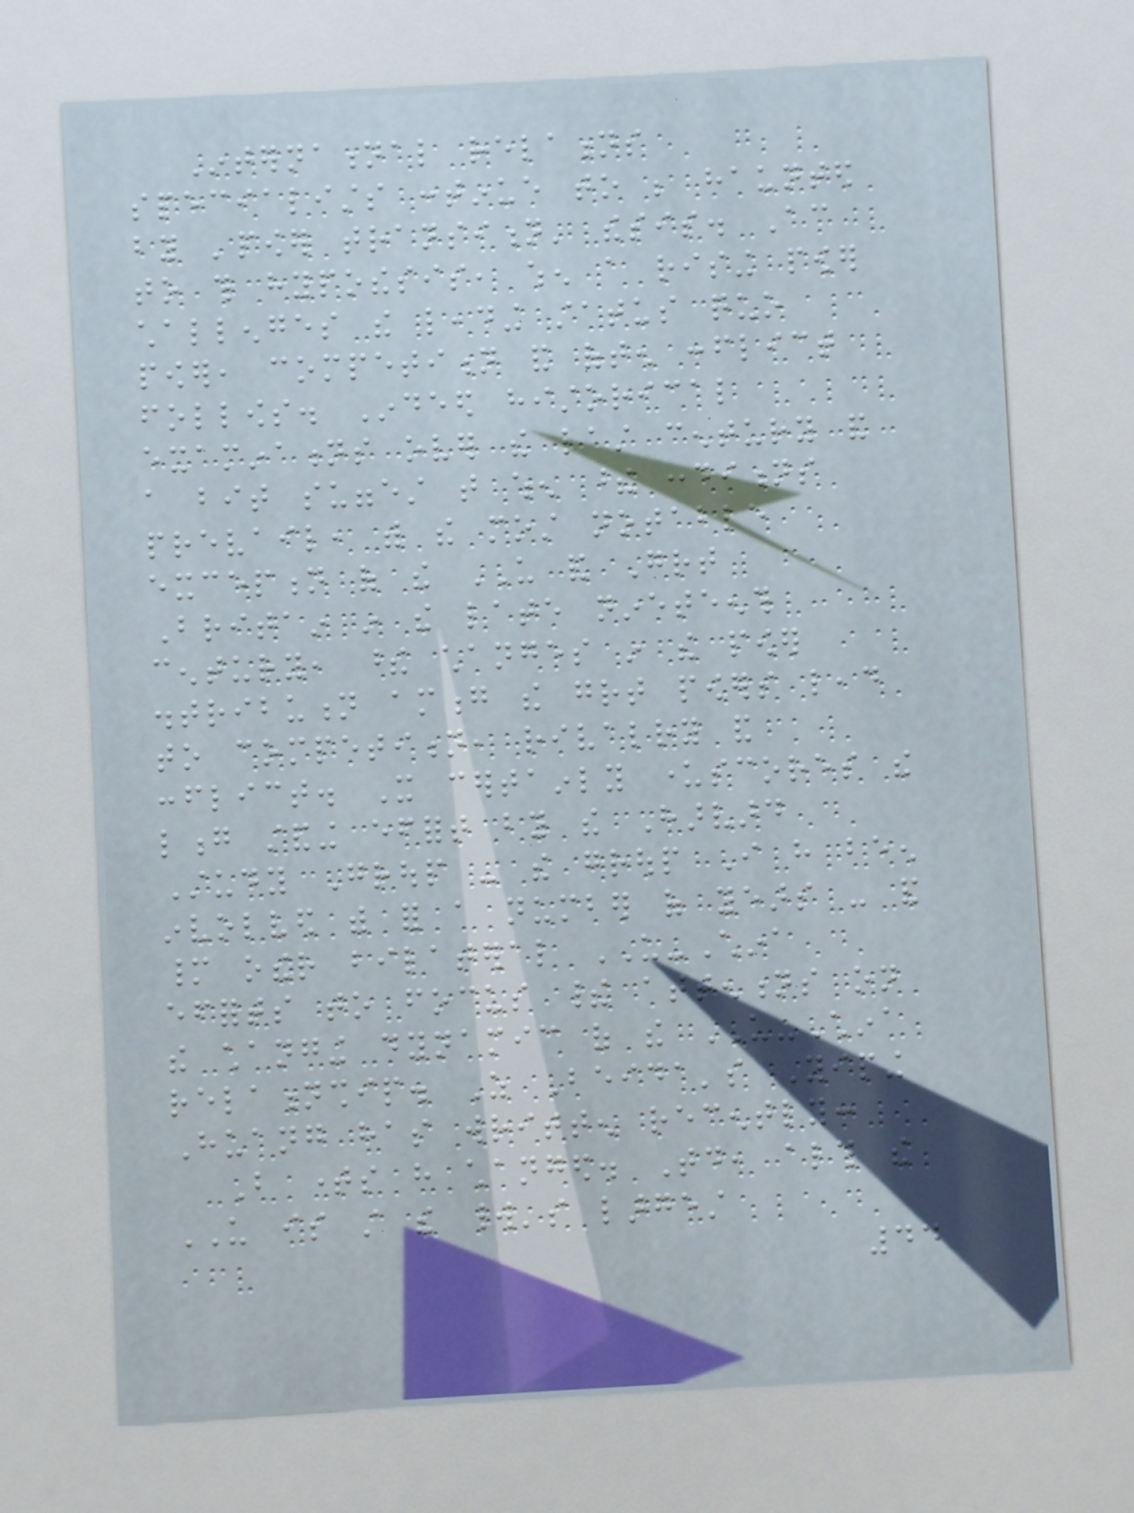International relations
specialists continue to be haunted
by 'power transition' thesis. According
to this hypothesis, when a rising power
challenges the leading status quo
power, competition and often conflict
follows. Indeed historical
examinations over the last century and
a bit suggest that when these conditions
prevail, with the most notable
exception of the US and Great
Britain in the late nineteenth
century, these changes in the power
distribution among the great powers lead
to competition, rivalry and
conflict. It certainly underscores the
long standing effort by the Harvard
Study Group - the group I have been
involved with for a number of years - and
many other bilateral US-China
efforts to focus their attentions on
the changing dynamic of the US-China
relationship. As Beida's Yiping
Huang has written recently:
But times have changed. Today, although the
US is still the world's largest
44
